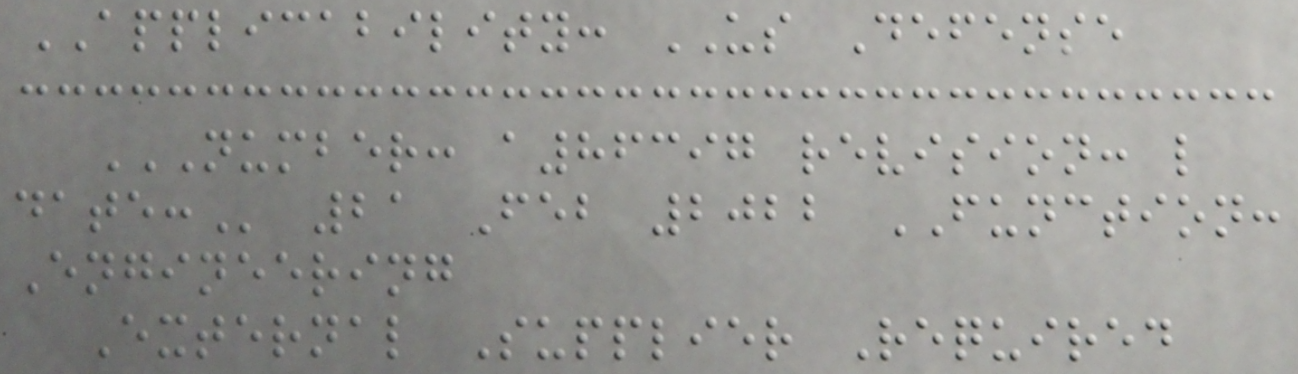APPLICABILITY: US Defense
NUMBER: A86397 REVISION: L
DATE: 21 Feb 2022 FUNCTION:
Engineering
External Supplier Required
